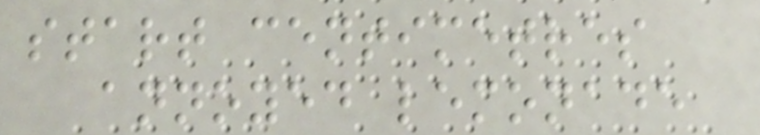start centimetres
annoyed lemonade
